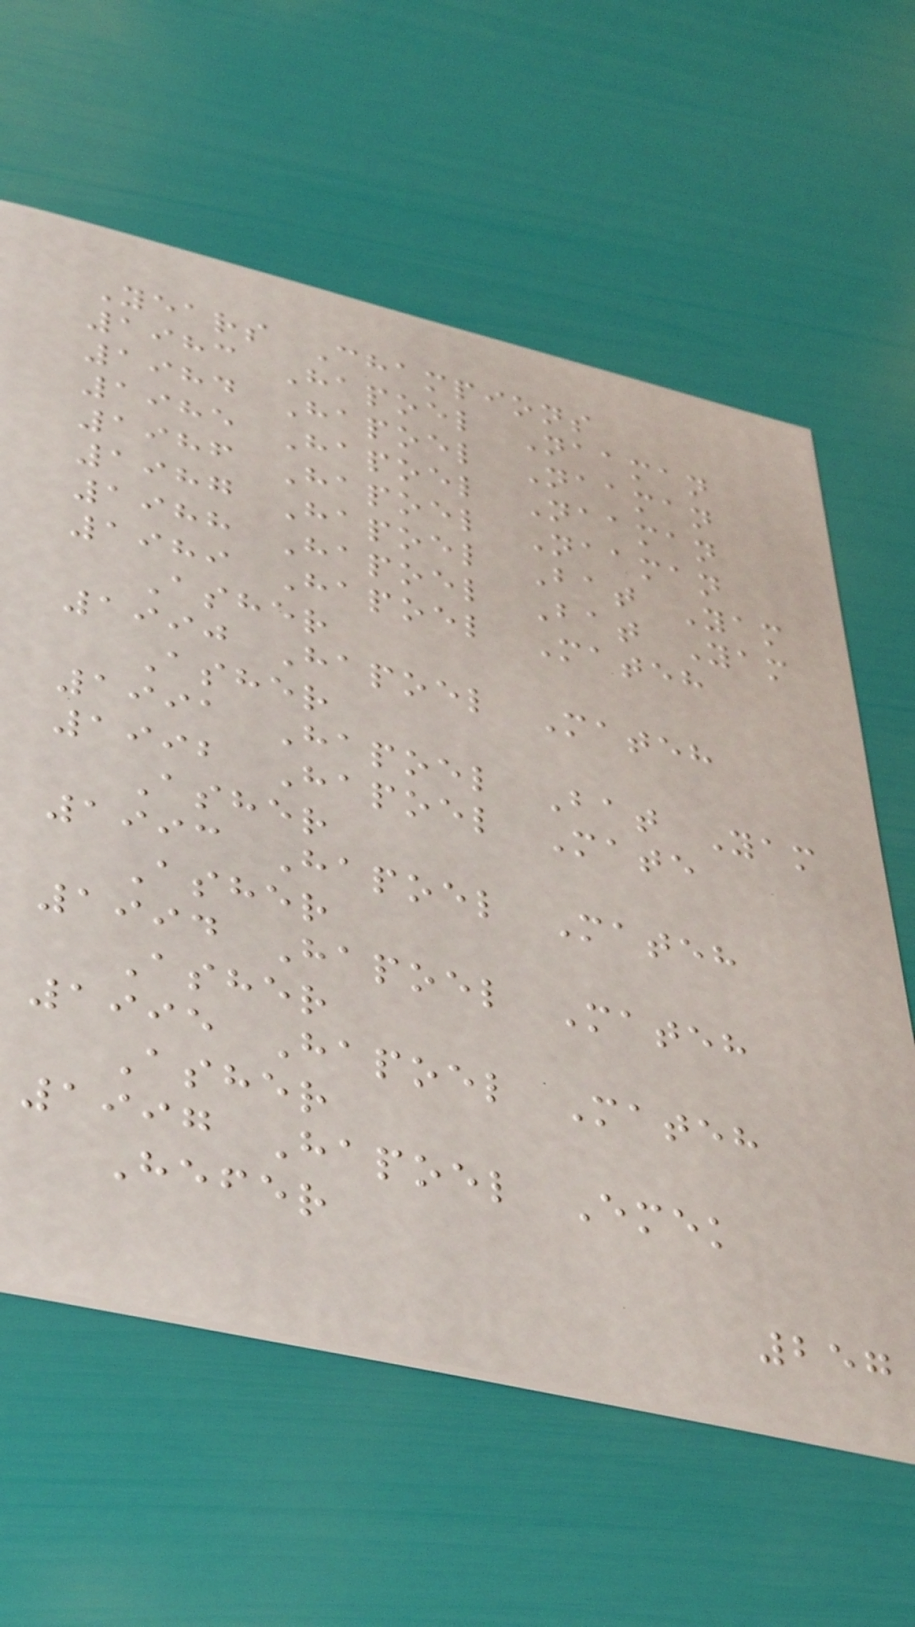Years Champions
1983 Hapoel Naaman
1984 Hapoel Naaman
1985 Hapoel Naaman
1986 Hapoel Naaman
1987 Hapoel Bat Yam
1988 Hapoel Bat Yam
1989 Hapoel Mateh
Asher
1990 Hapoel Mateh
Asher
1991 Hapoel Bat Yam
1992 Hapoel Mate
Asher
1993 Hapoel Mateh
Asher
1994 Hapoel Mateh
Asher
1995 Hapoel Mateh
Asher
1997 Hapoel Emek
Hefer
257
